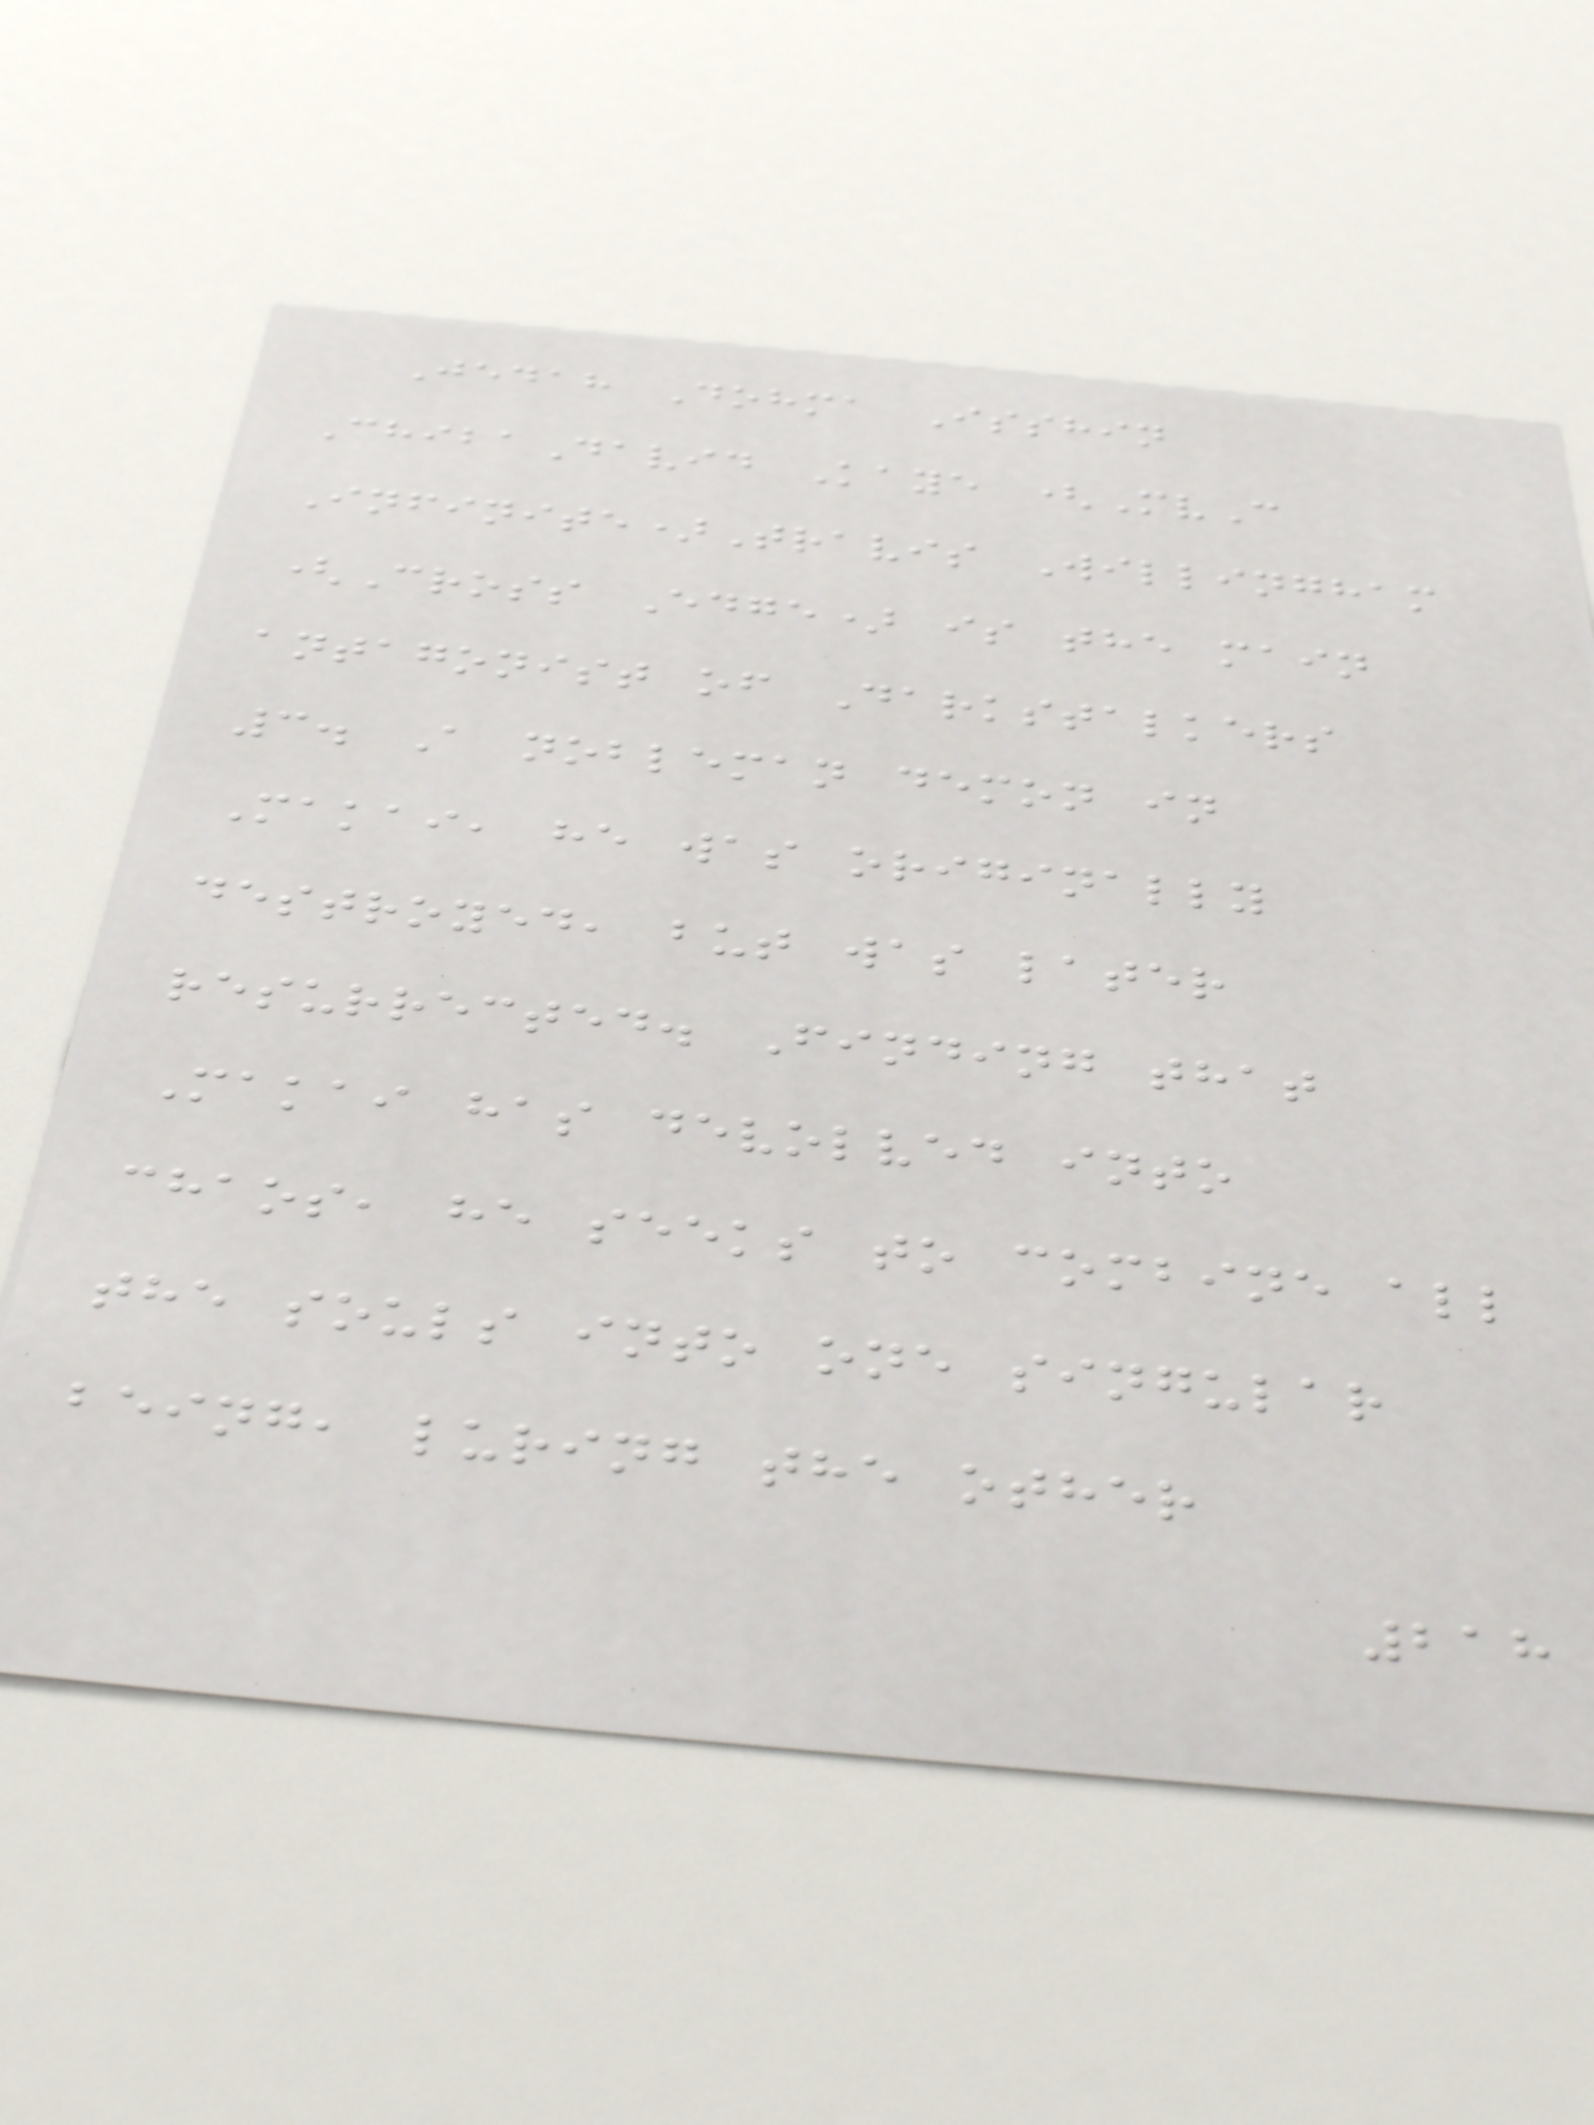Jedah Dohma Isshin
ChibaDavid Kaye (MvC
Infinite)Travis Willingham
(Cross Edge) is the main
antagonist of Darkstalkers
3. A nobleman demon in
Makai, he was originally
destroyed, but was later
resurrected. Finding that
Makai has devolved into
chaos, he seeks to combine all
the souls into one singular
being, luring the other
218
